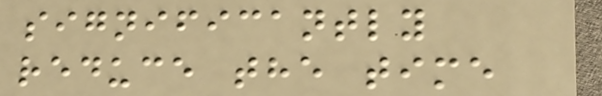significantly
reduce the time
